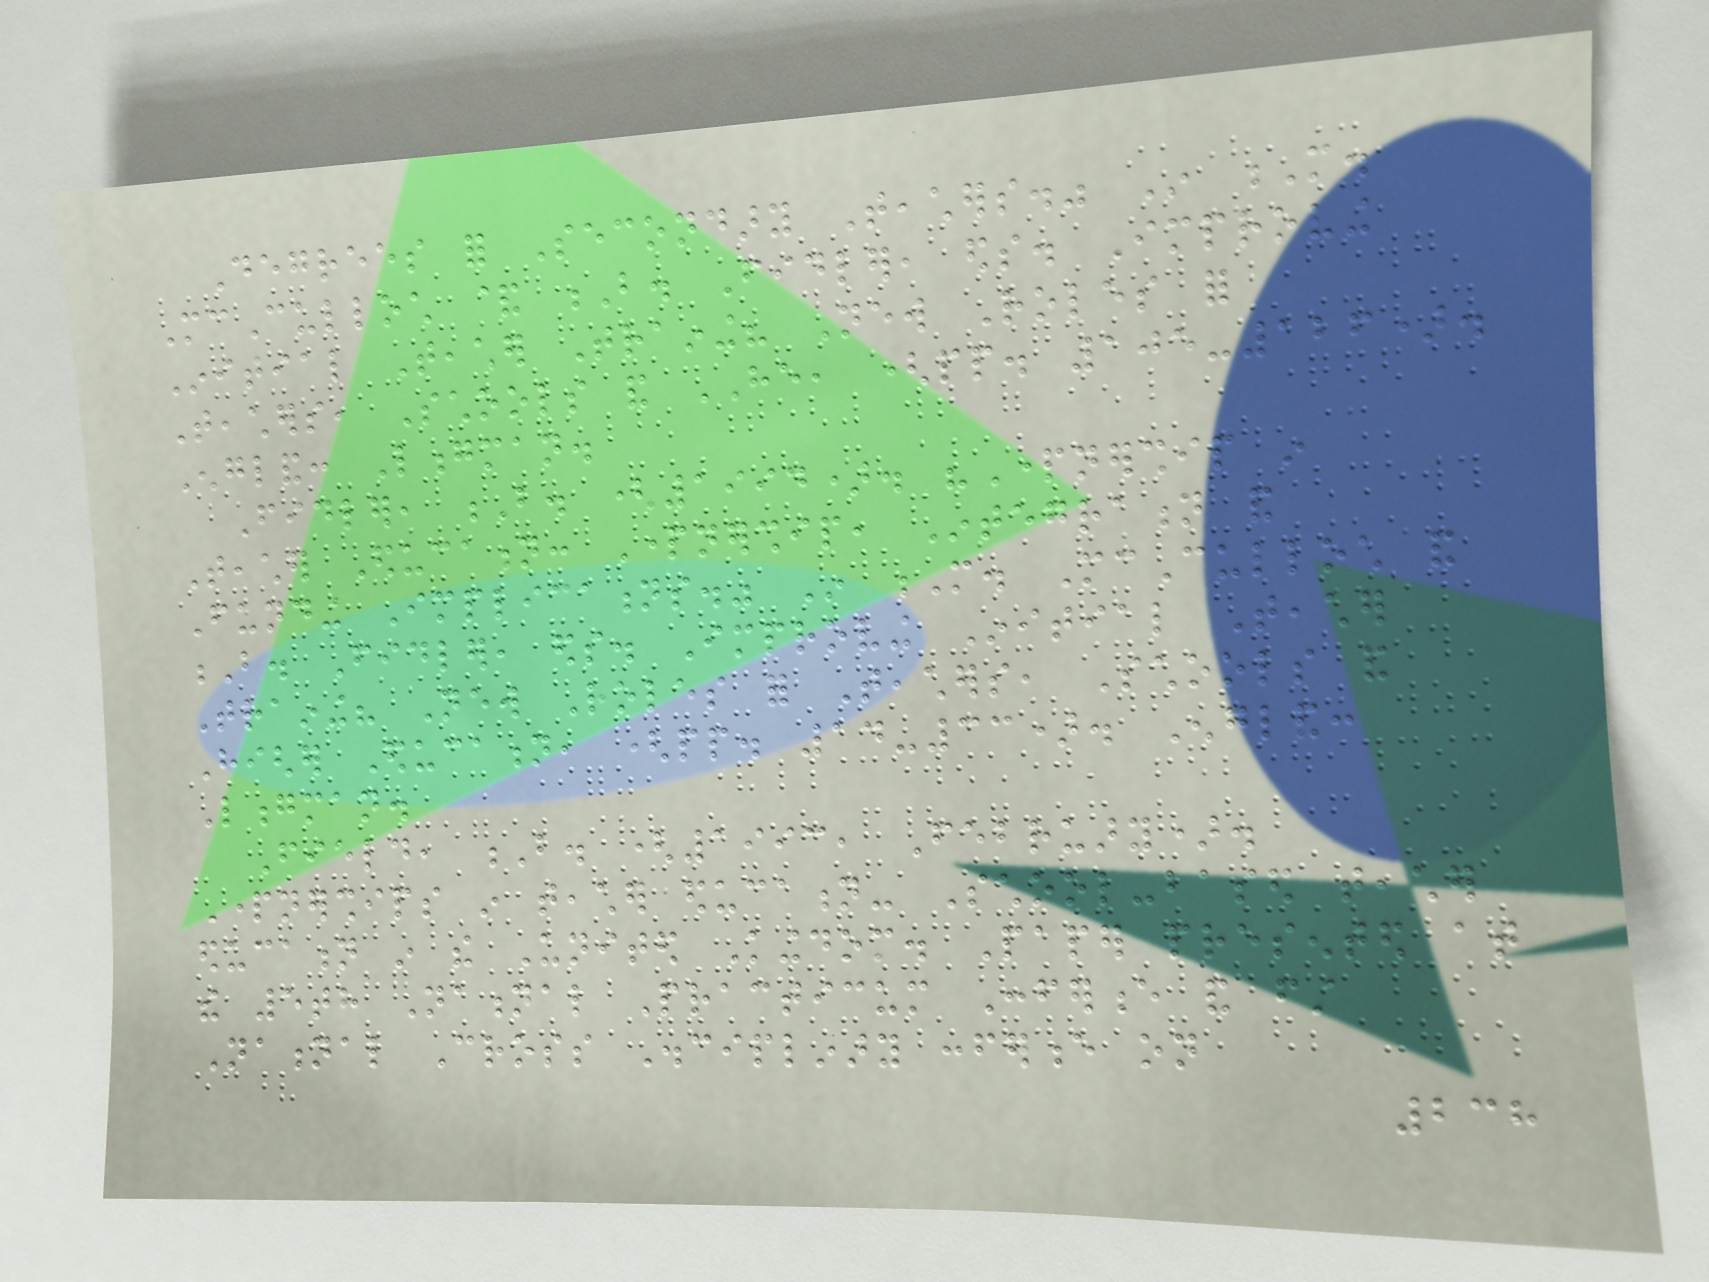Degrees for Secondary Teachers." In M.
McCulloch & B. Fidler, eds. Improving
Initial Teacher Training? New Roles for
Teachers, Schools and HE, (pp. 105-126).
England: Longman.
Fidler, B. (1994). "Partnership in
Teacher Education: Partnership, Integration and
Funding Implications." In M. McCulloch and
B. Fidler, eds. Improving Initial Teacher
Training? New Roles for Teachers, Schools and
Higher Education, (pp. 14-33). England:
Longman.
Field, B. (1993, February).
Partnerships in teacher education- School-based teacher
education in the United Kingdom. Paper presented at
the 5th National Practicum Conference and first
National Cross Disciplinary conference on
238
